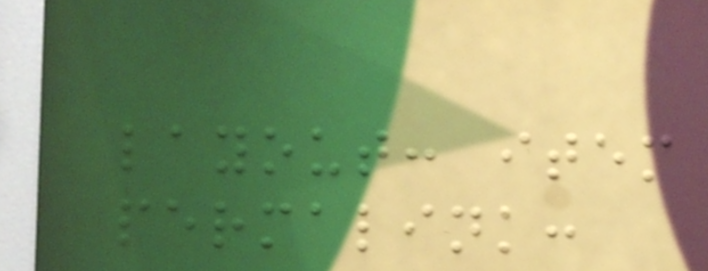layout: item
permalink:
